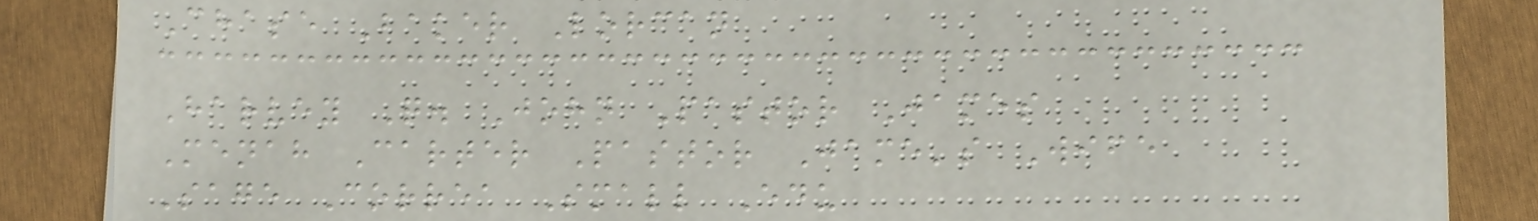Chase Baker Lorcan
Harvey Q. John Pastor James
Menah Carter Pastor Jame's Wife
Sage Correa Small Edu
